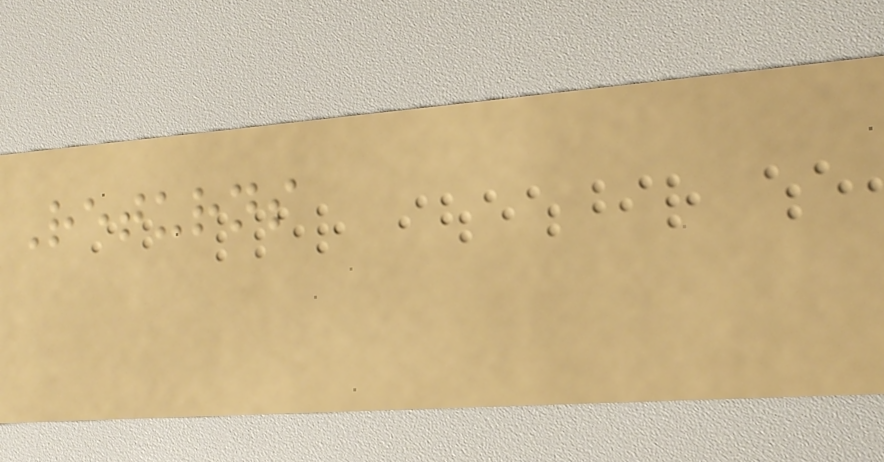Returns
